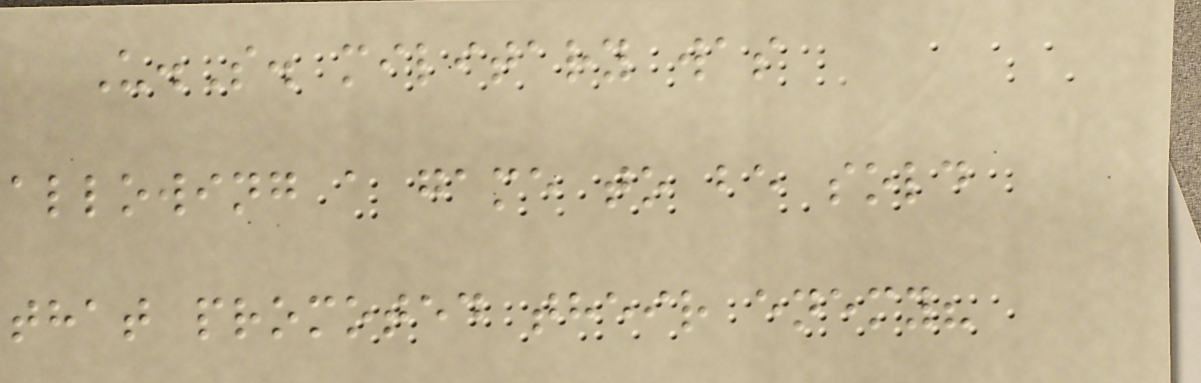U.S. military was
allowing a game to be sold
that promoted their enemy?
